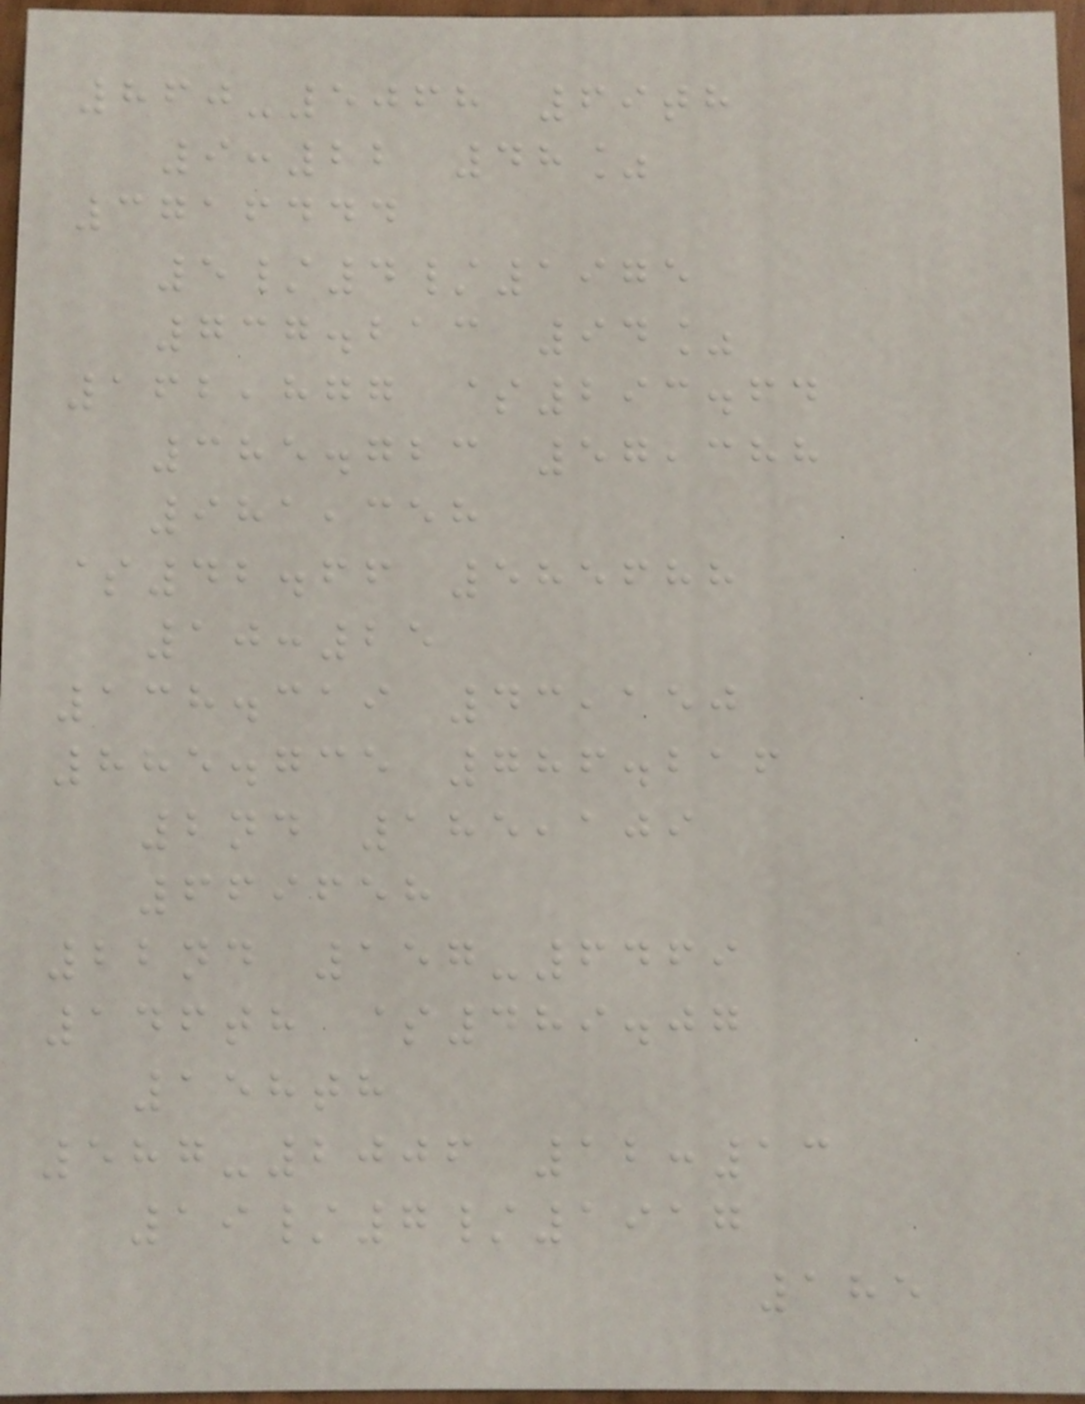860-5068 69th
9:22 48%
3716444
5/4/1975
737.213 94%
162,877 $293.64
385.723 57,388
981,358
$42.66 585688
10:25
138.319 43,150
885.735 786.216
2nd 185,109
669658
22nd 157-6469
146th $489.07
158th
587-2006 12:13
19/7/1917
185
